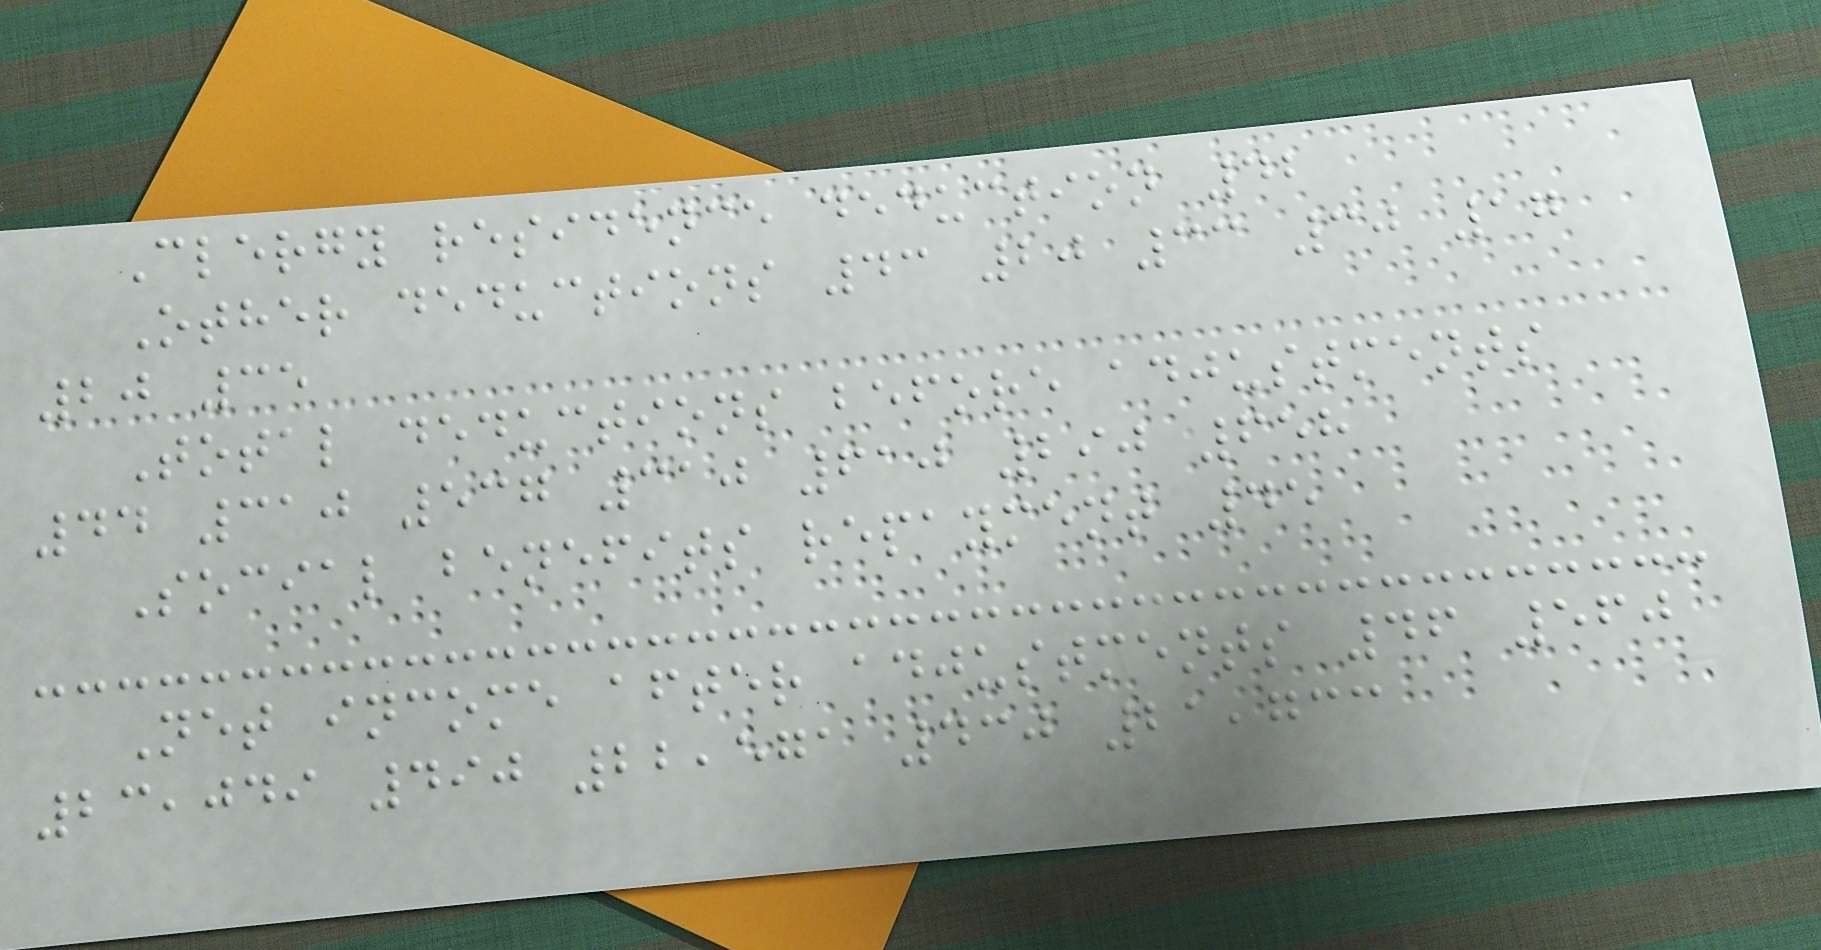Clergy residence deduction 42
Other deductions 43 20 33 30 17
20 35
Total deductions before adjustments
44 310 537 310 610 290 658
Social benefits repayment 45
Net income after adjustments 46 560
23,049 490 22,571 430 21,733
